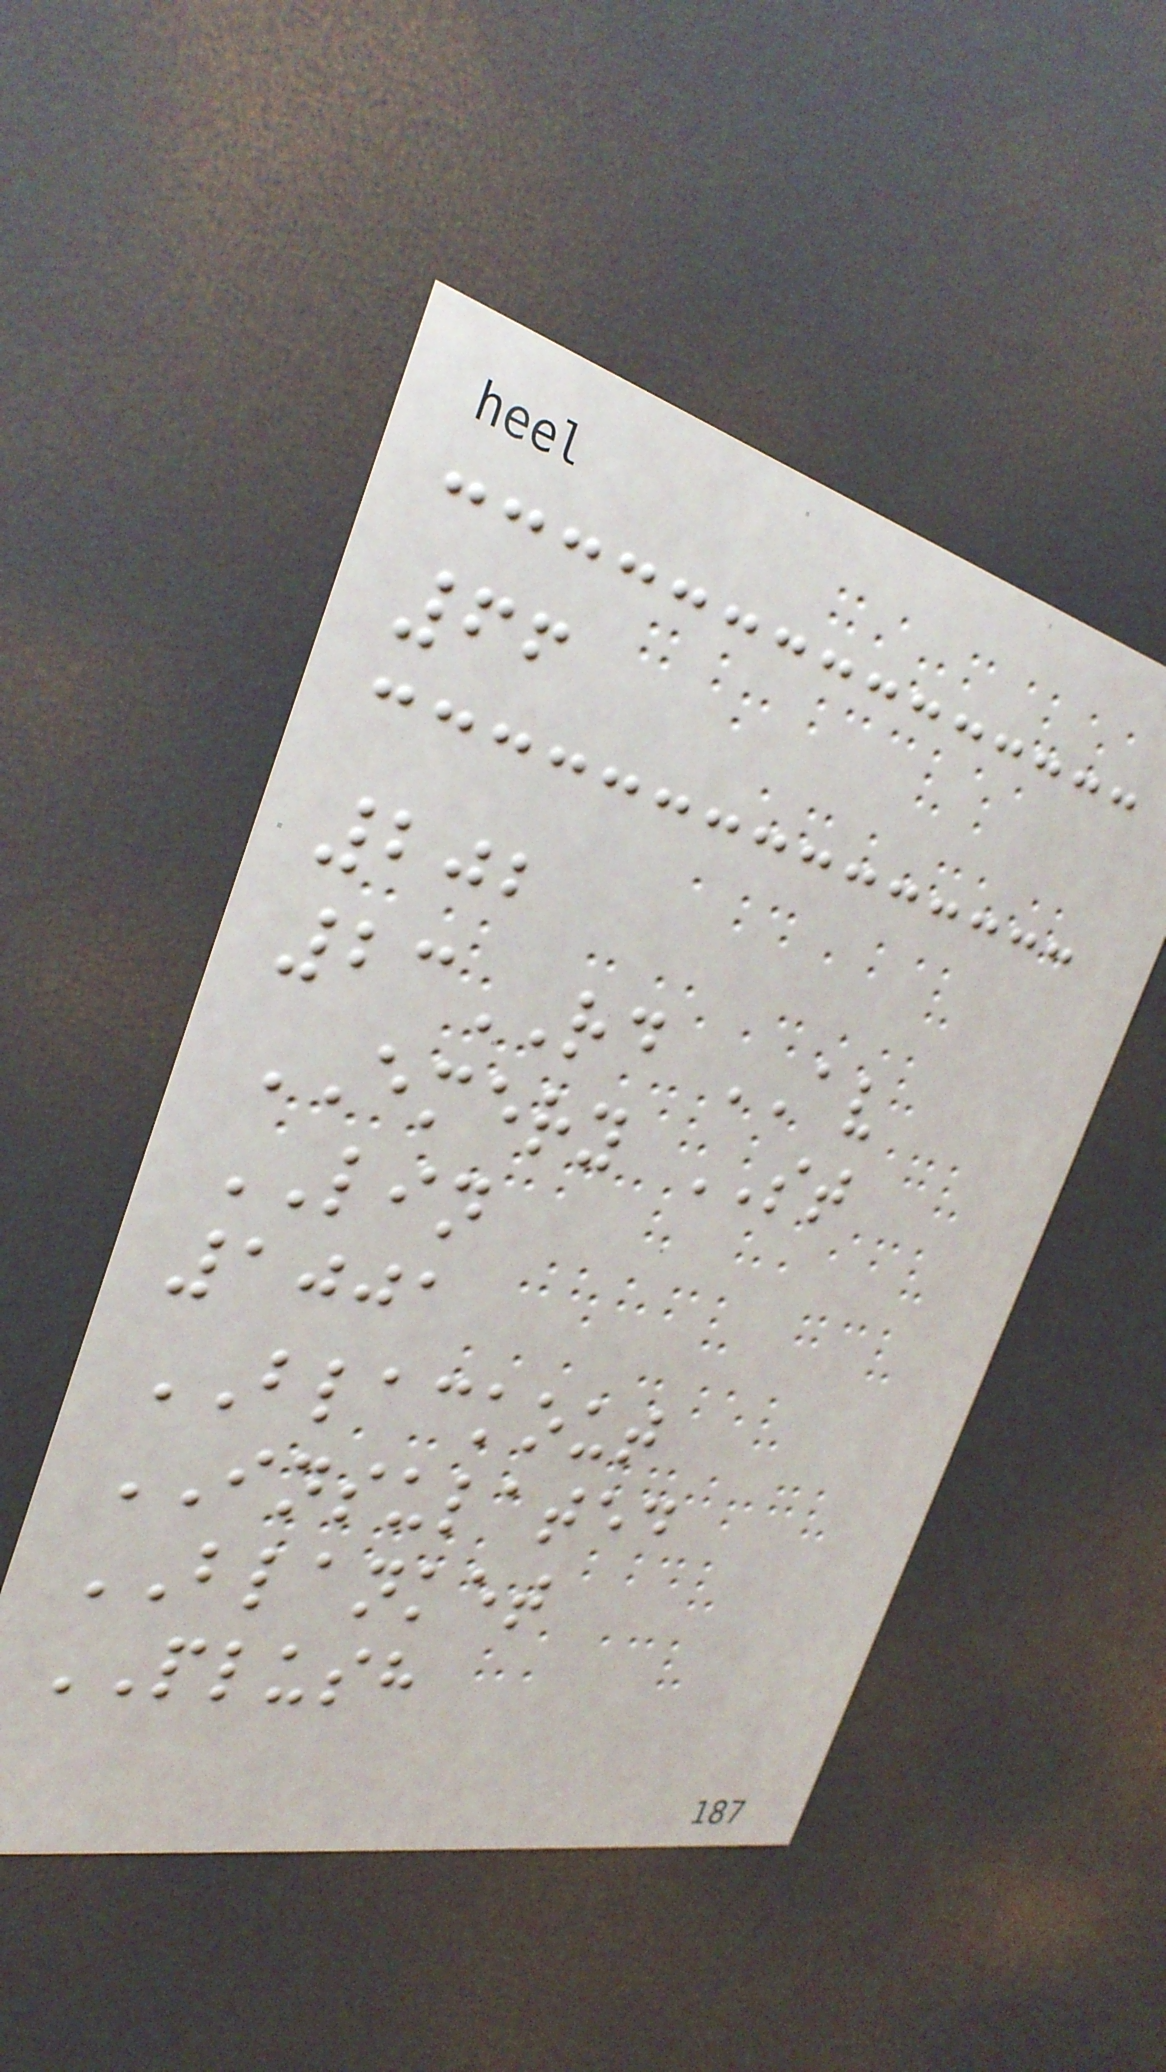66
202
23RD AV
EMERY ST
LIN
1001
BLACKOUT
INSULATED
BLANKET
PLUSH
